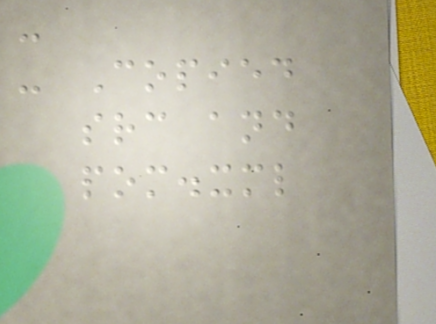-
- Copied
src and
pom.xml
